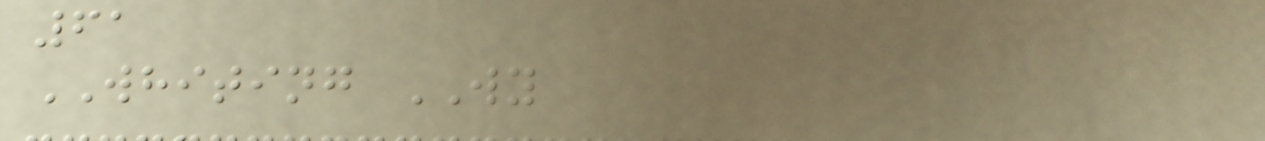61
WHITING WY
